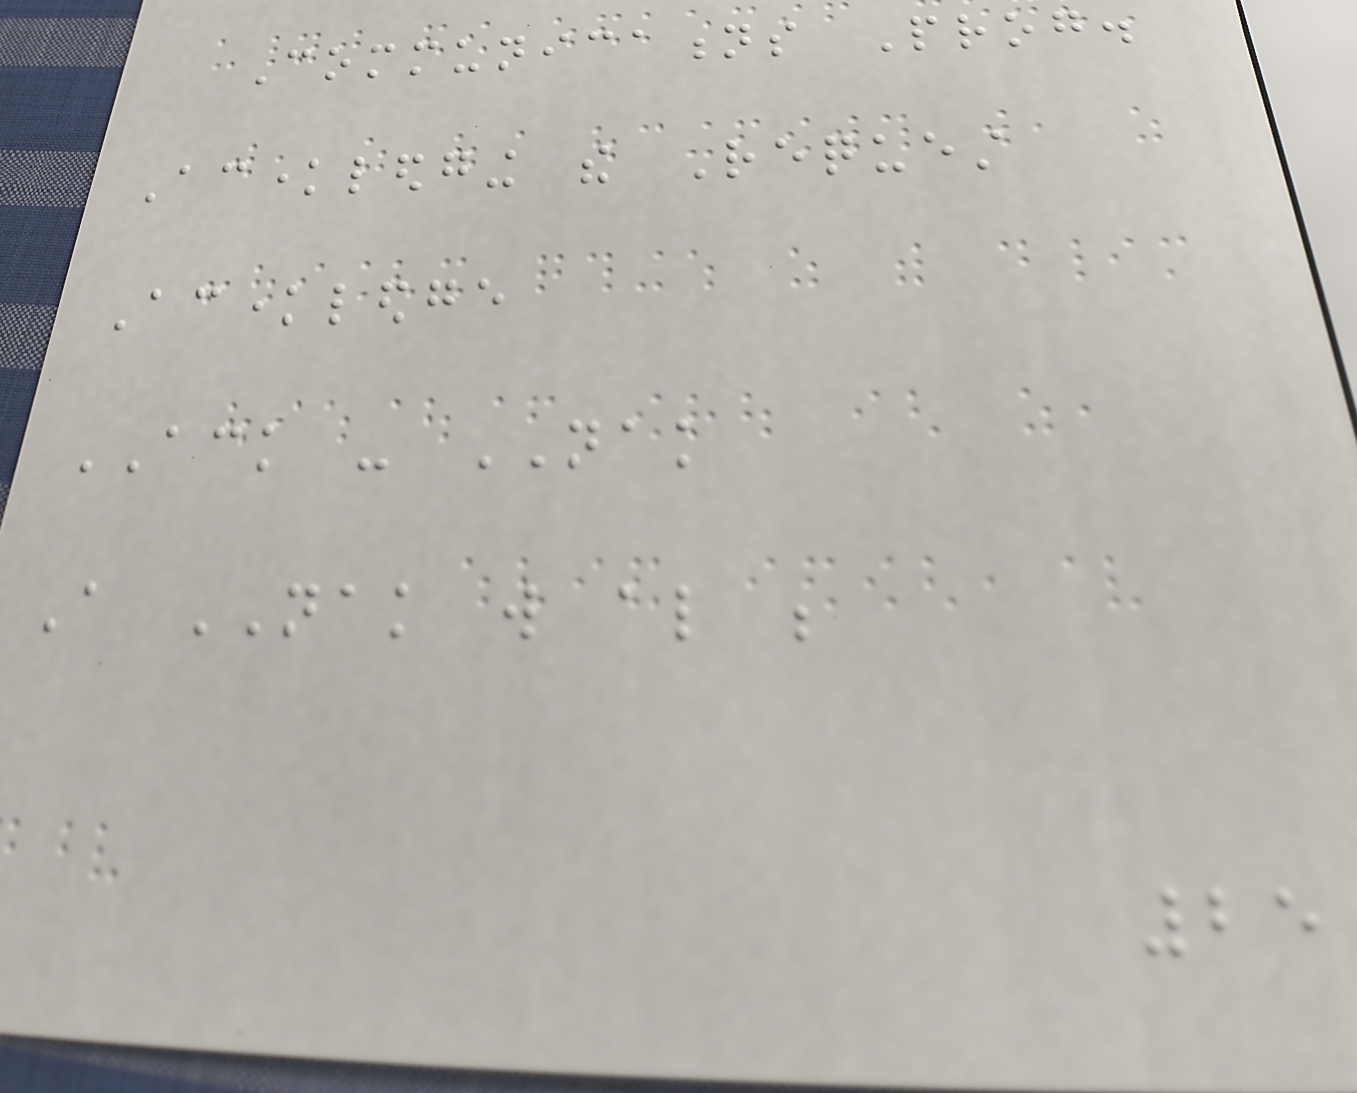Communications Prog.
Acknowledging the Request
Acknowledge
ACK - NAK
A NAK will also be
25
